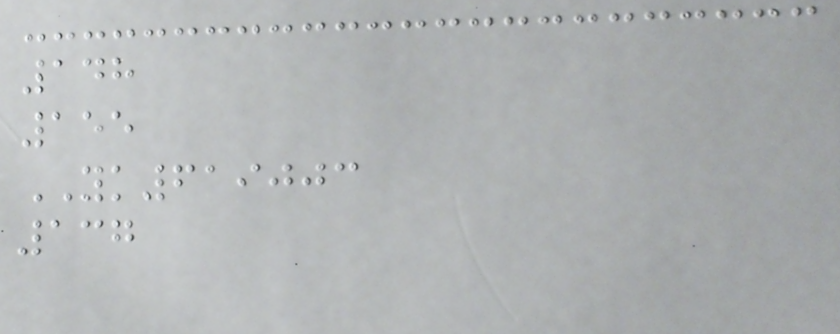148
155
YK619003
137
